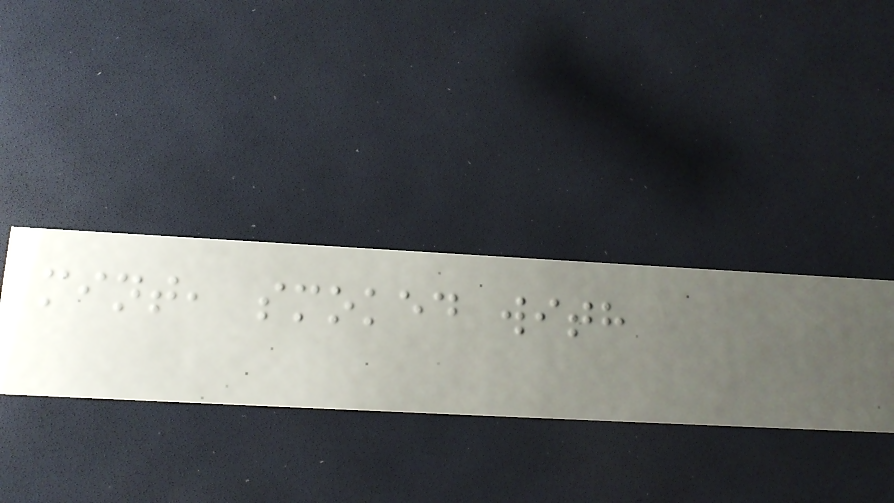mint, smoked with
